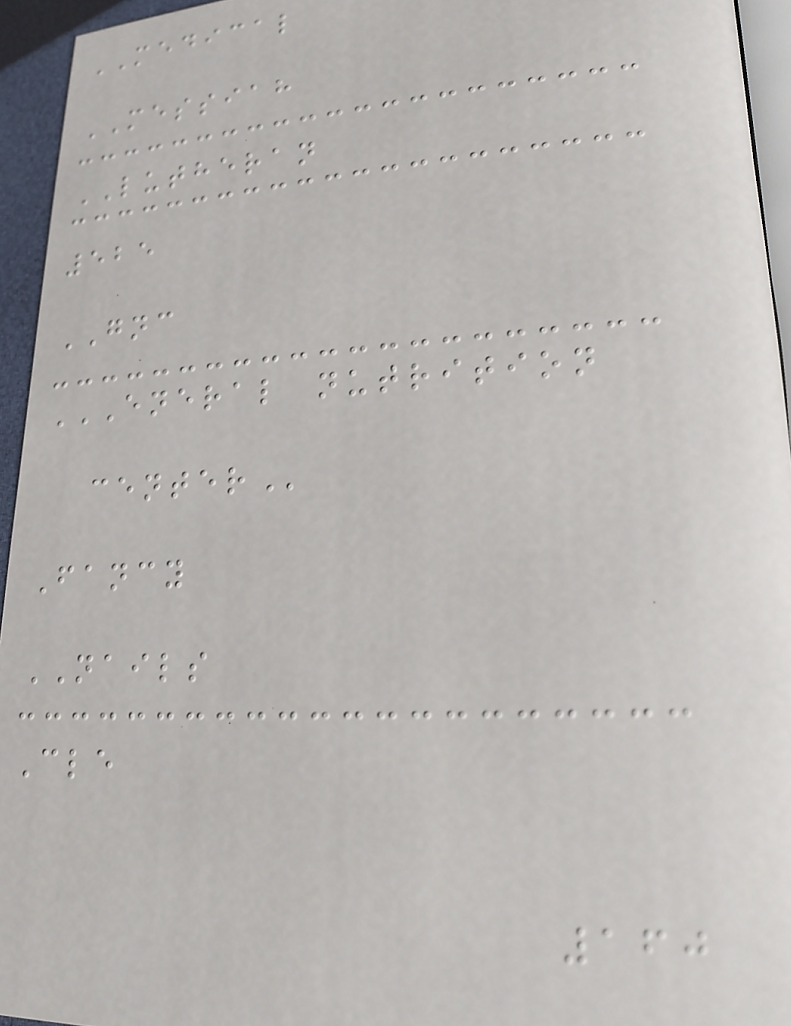MEDICAL
MESSIAH
LUTHERAN
525
GNC
ENERAL NUTRITION
CENTER
Fancy
NAILS
Cle
160
